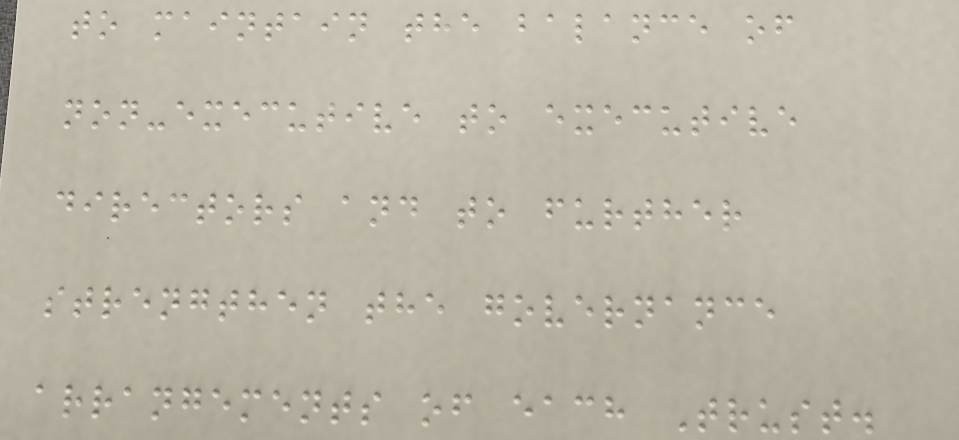to maintain the balance of
non-executive to executive
directors and to further
strengthen the governance
arrangements of each Trust.
